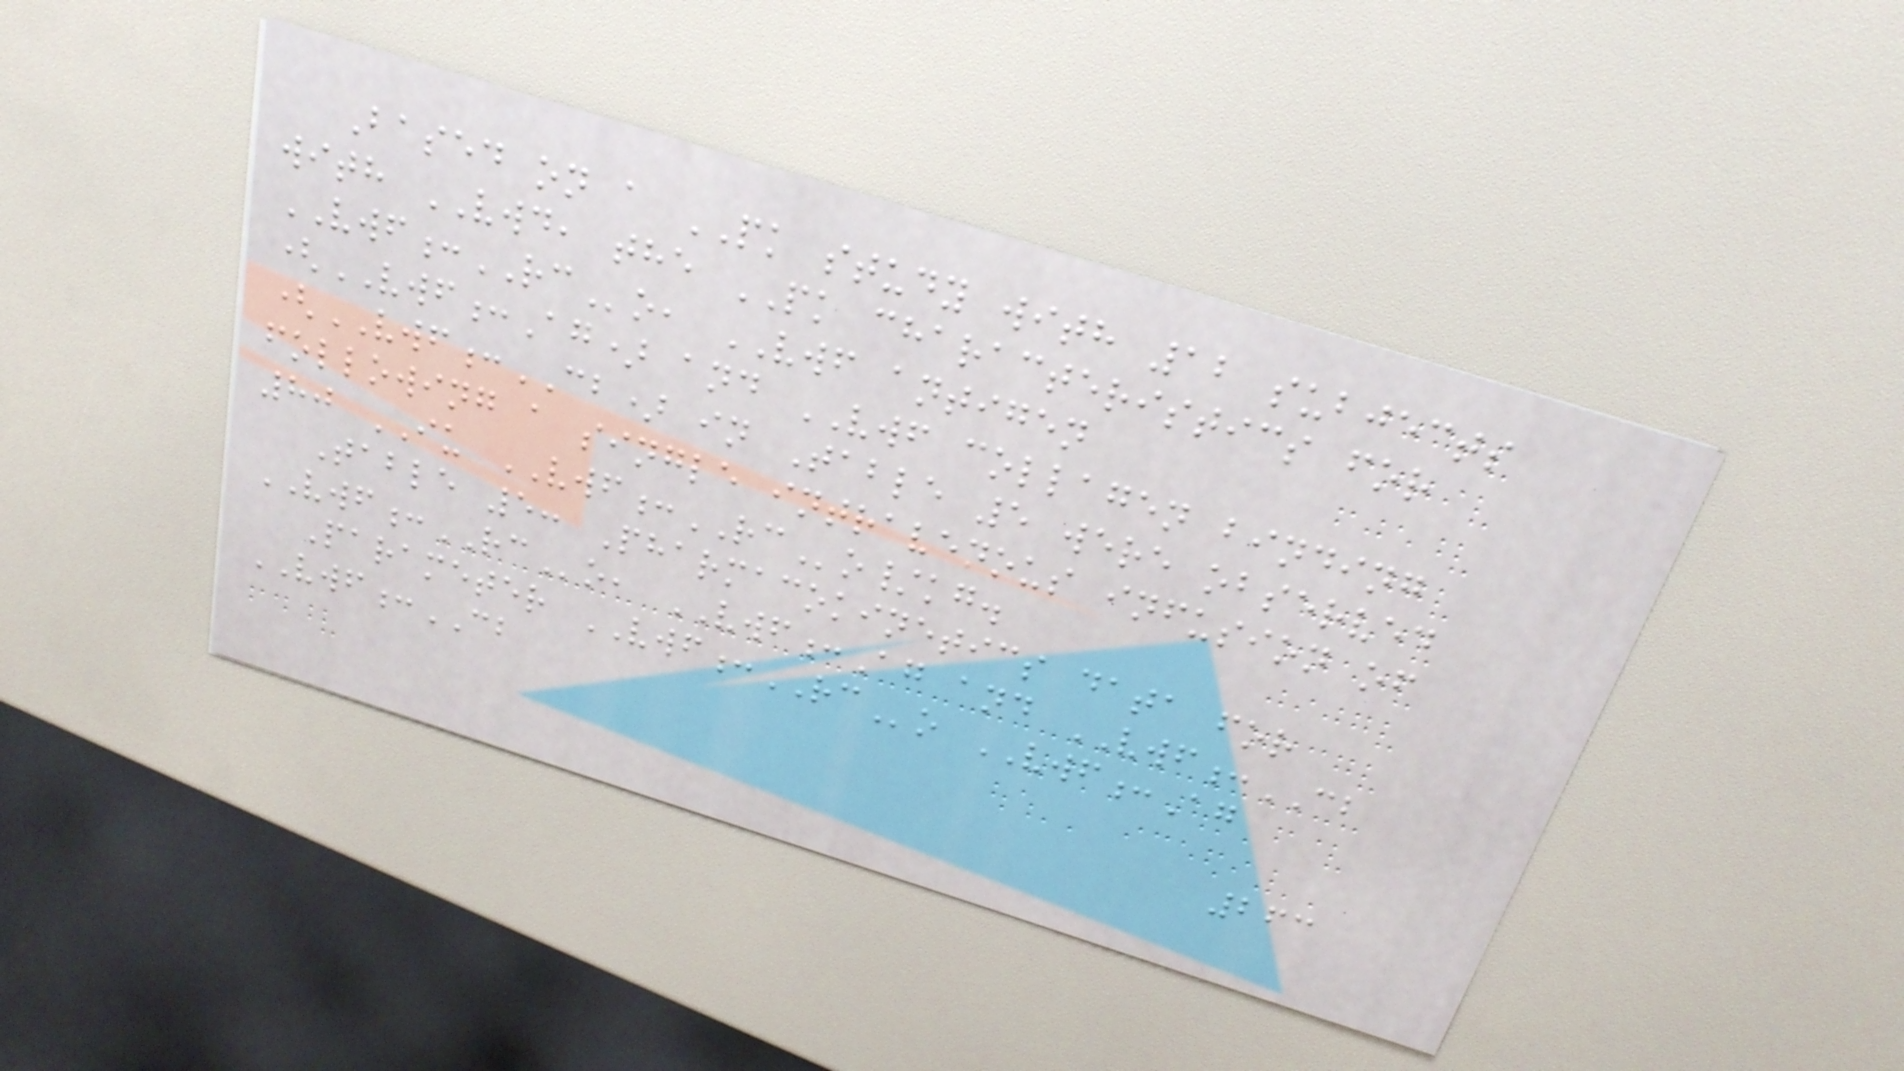Based on a PK study with 12 subjects
with VWD, the PK characteristics for
VWF:RCo, VWF antigen
(VWF:Ag) and VWF collagen binding
(VWF:CB) in Table 5 were observed
following a single intravenous infusion of
80 IU VWF:RCo/kg.
Table 5: Pharmacokinetics data for
VWF:RCo, VWF:Ag and VWF:CB
Parameter VWF:RCo VWF:Ag
VWF:CB
263
